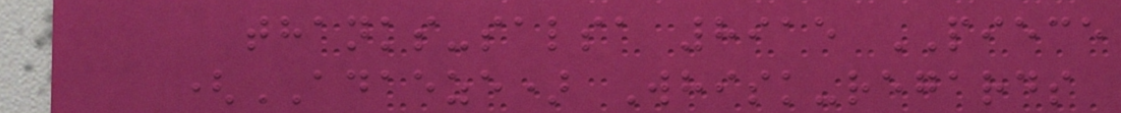thanks-salsa 8915 PIECE
(ADAEZE) Whisk-regards
